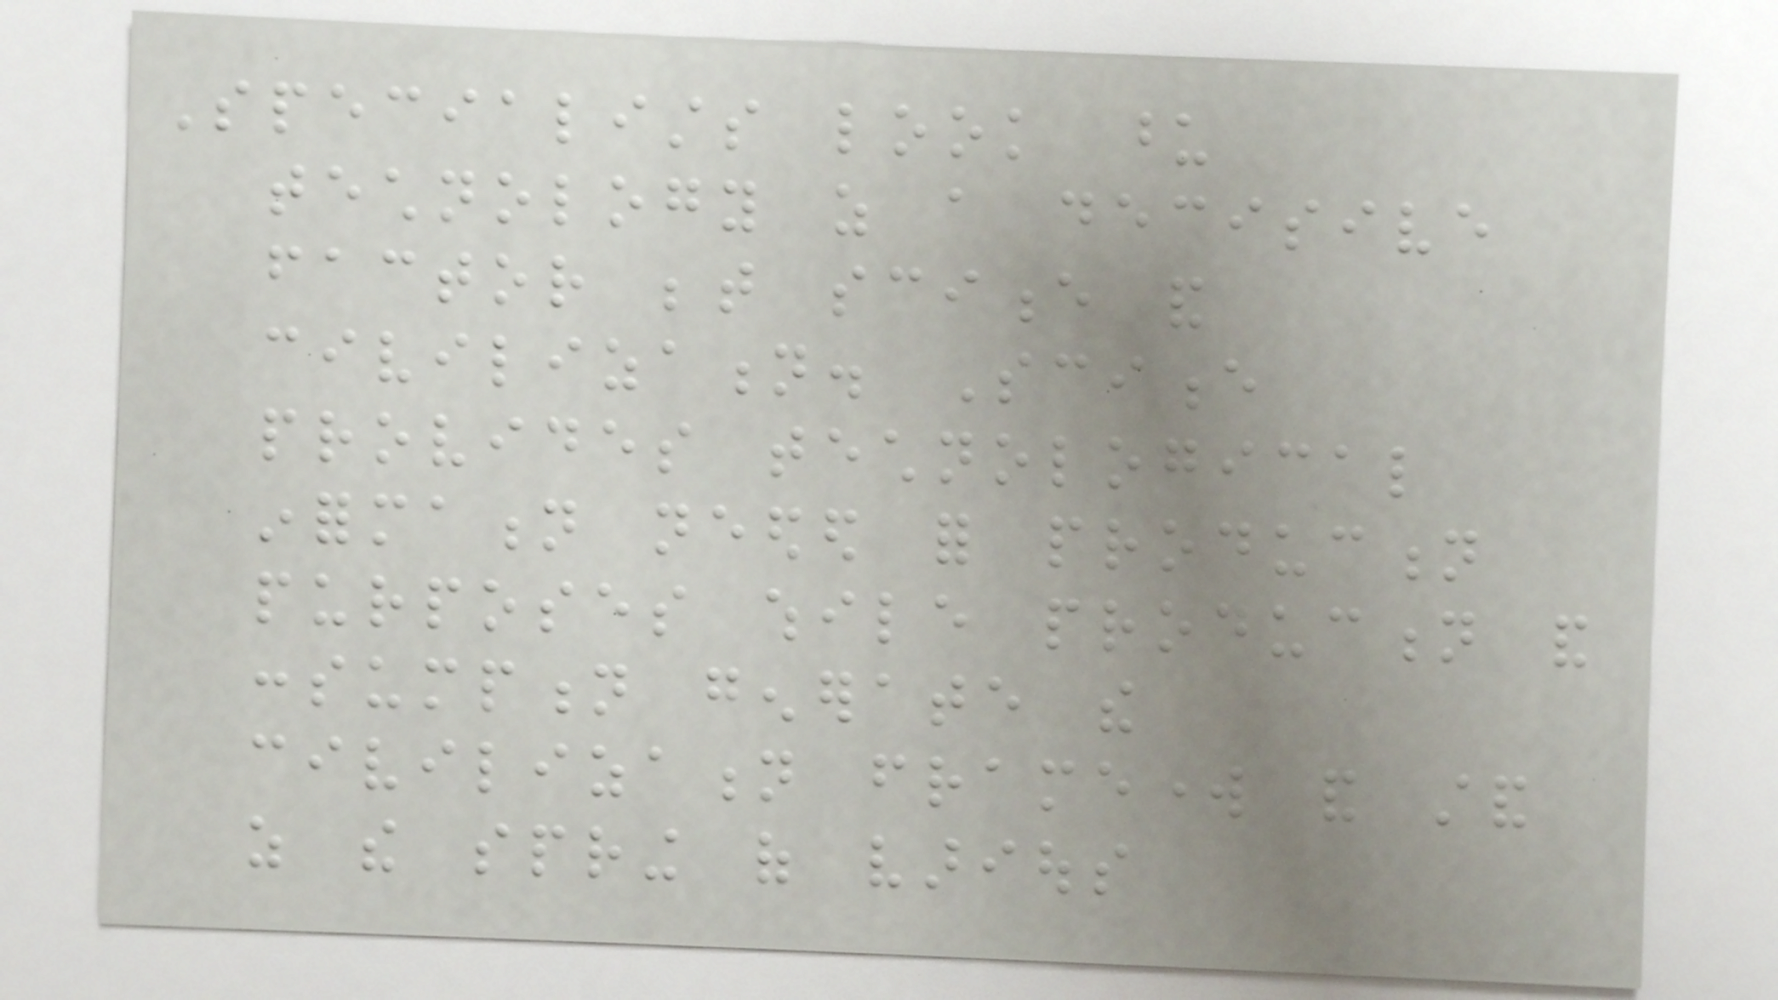Specialists look upon
technology as a decisive
factor between science and
civilization. Science
provides technological
information needed for production
purposes while production and
consumption generate the
civilization framework and stand
as the spring of various
